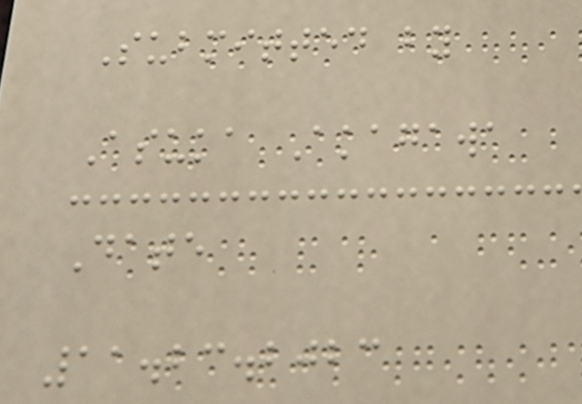Submitted by
Asuka Akagawa
Date
11.23.2023
